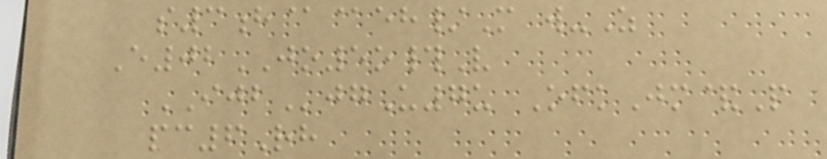s3h@@eh/M w-Z
E02JO5o#V
IJBjgU7u OfkJm&P
pc6Rh
